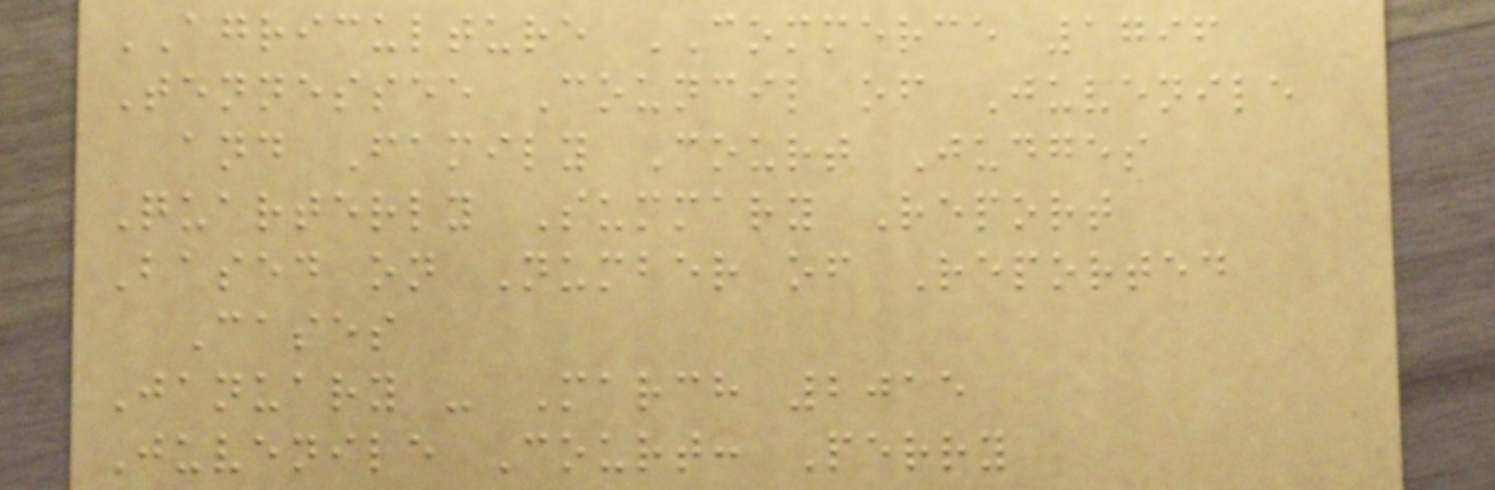AGRICULTURE COMMERCE 1796
Tennessee Council of Juvenile
and Family Court Judges
Quarterly Summary Report
Based on Number of Reported
Cases
January - March 2015
Juvenile Court: Perry
